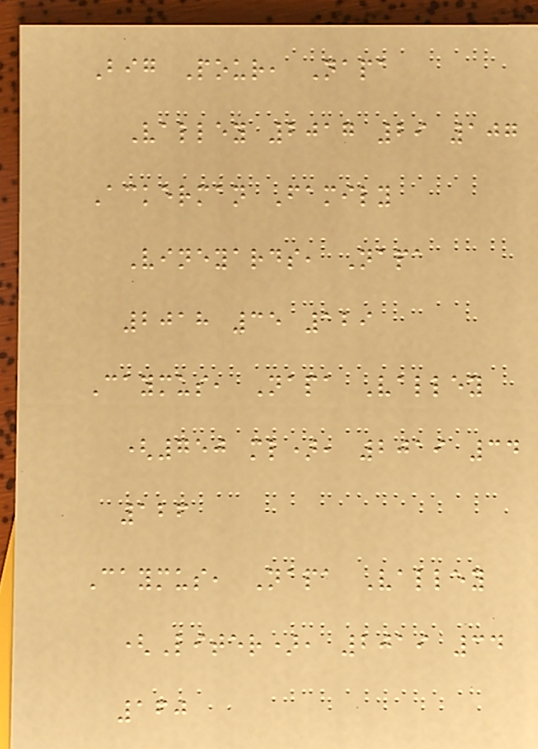Big Pour, Napa
Valley 2017 29 107
Ackerman Family
Vineyards, Napa
2018 35 129
Caymus, Napa Valley
(750 ml), 2019 34
126
Caymus, Napa Valley
(Liter), 2019 34
160
